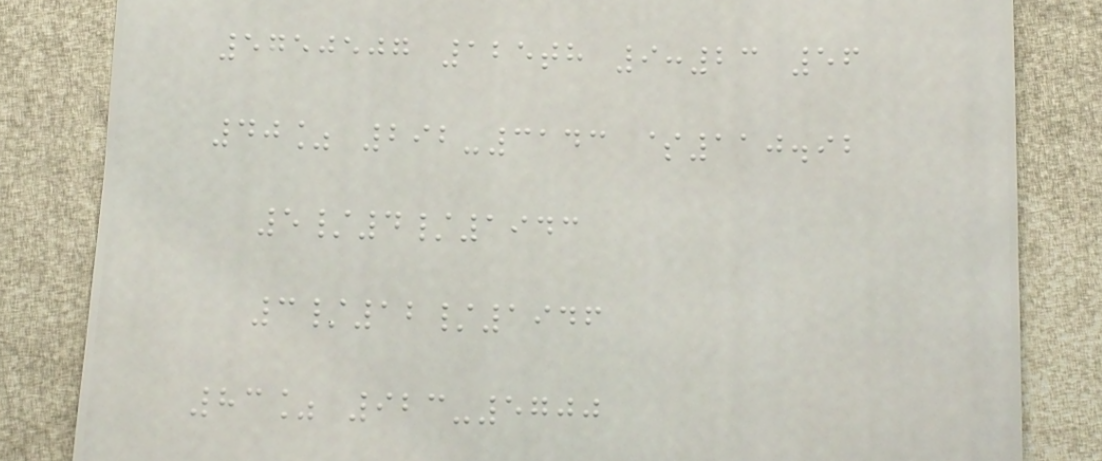5750507 125th 9:23 56
40% 292-3143 $110.92
5/4/1943
3/12/1946
83% 923-5700
